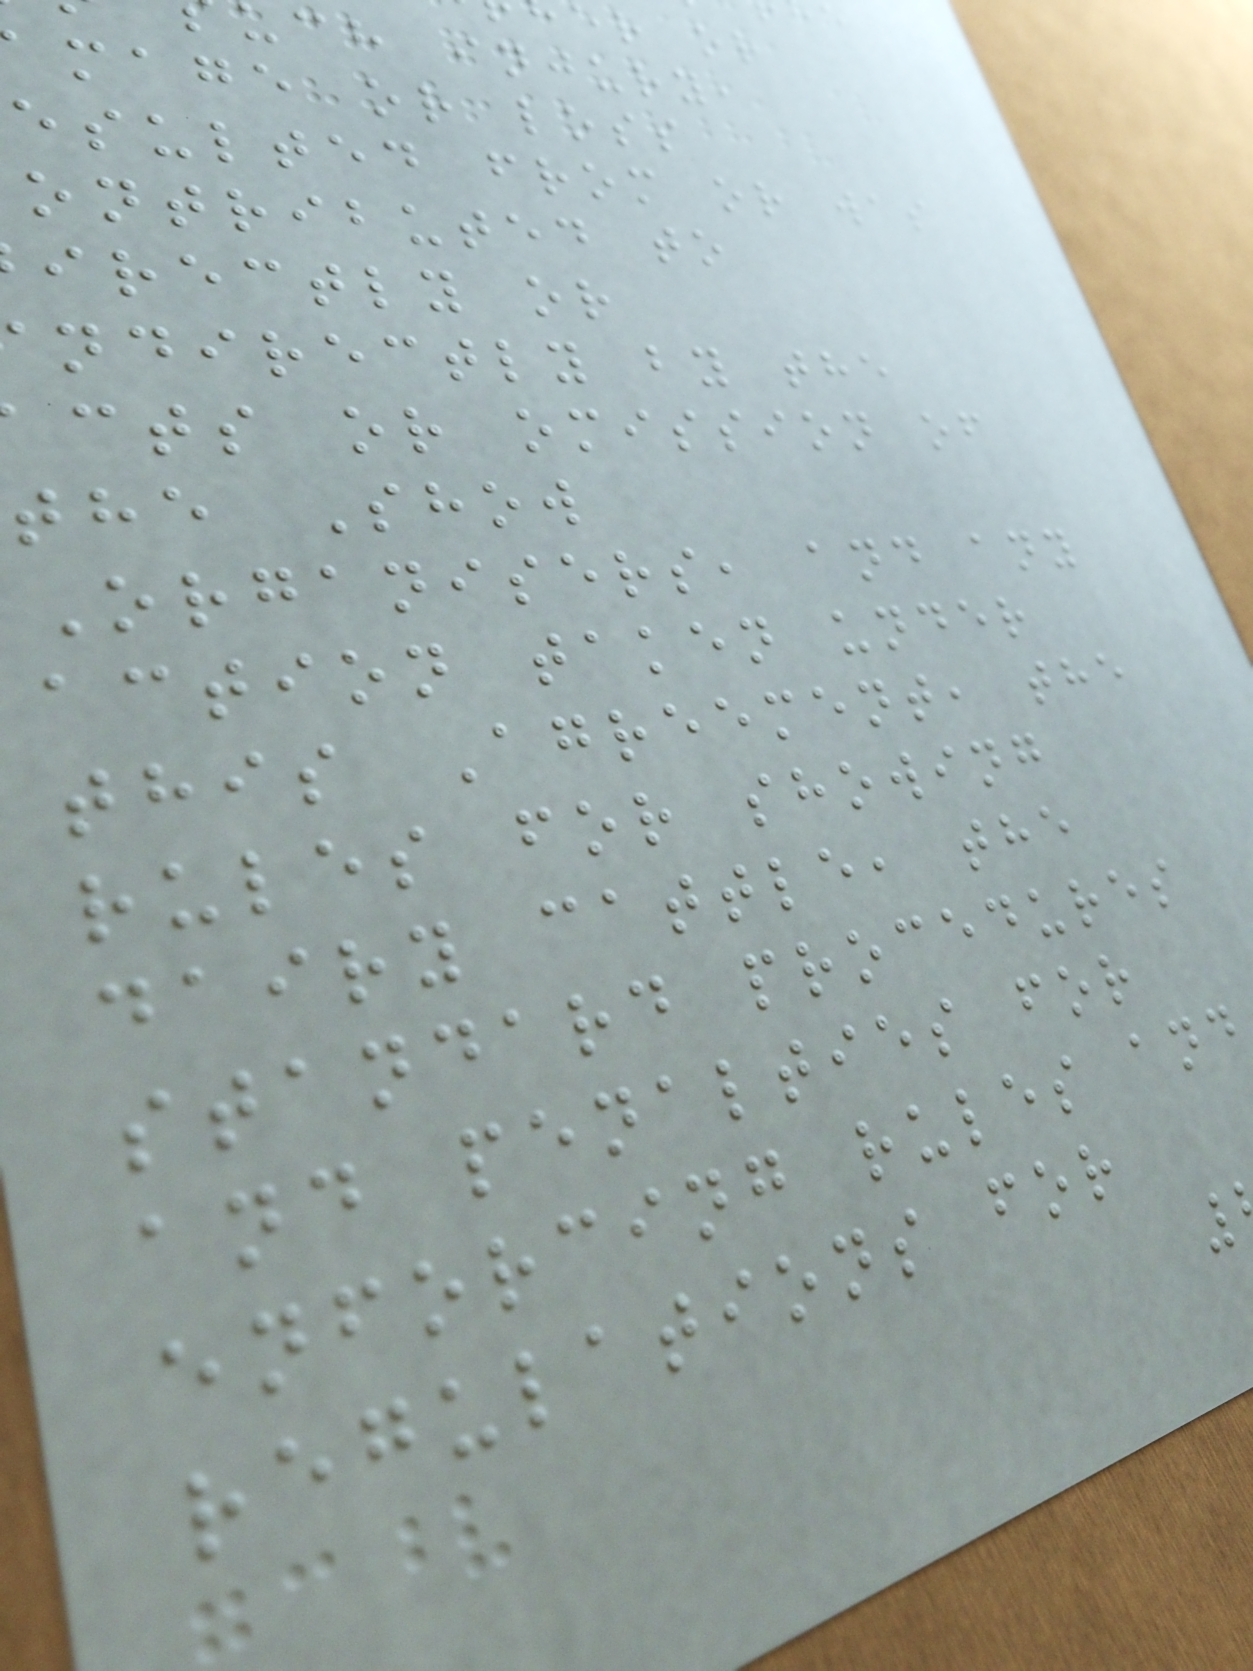er or
ch injury,
mage or loss
esulted from or was
ontributed to
irectly or
ndirectly by the
cts or omission of
the Show
Organisers, and any
action taken under
this Agreement, the
rules for showing
dairy cattle, the
standard procedures
and penalties for
enforcing rules and
regulations for
